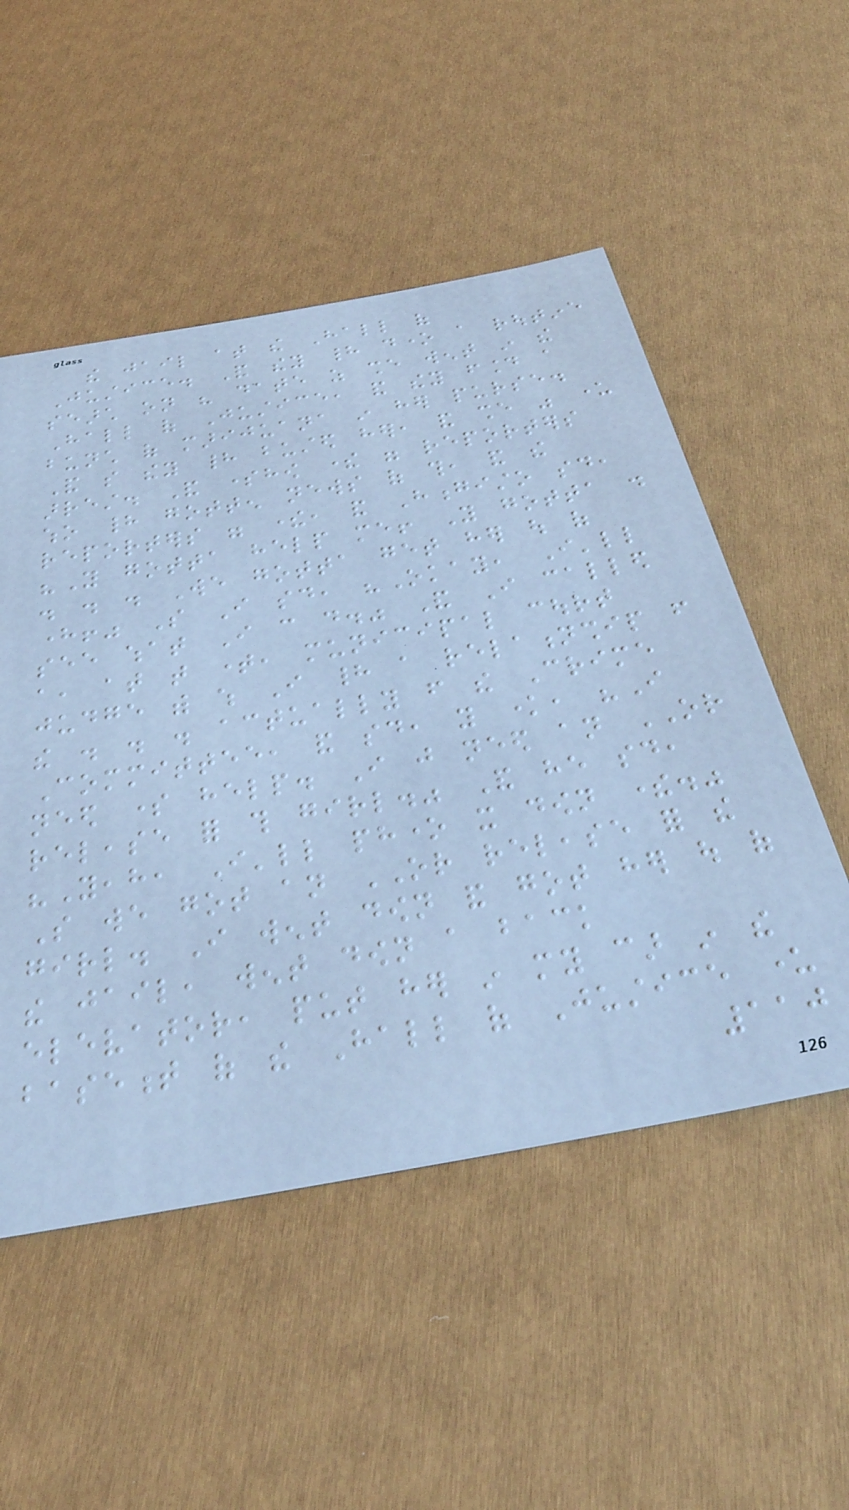the jail at the Hall of
Justice. And they had done a routine
search on his date as she went in the
Hall of Justice, and they found a
bunch of marijuana in her purse.
And so they had busted her, and she was under
arrest. And somehow there were reporters
who had gotten news of this, and the
reporters were there, and Hongisto said,
"You gotta help me! You gotta .
. . . We gotta get her out of
here!" So I said, "Okay, I'll
see what I can do." And I called
a, at that time, municipal court
judge with which I had a relationship from
the . . . actually from the Crime
Committee, and said, you know, "I
need some help. I just need an OR
release for this girl." And he said,
"Yeah, I'll phone it down there."
So we got an OR release for the
girl. I went down and got her out of
the jail, went down a back
elevator, put her in my car in the
basement of the Hall of Justice under
110
